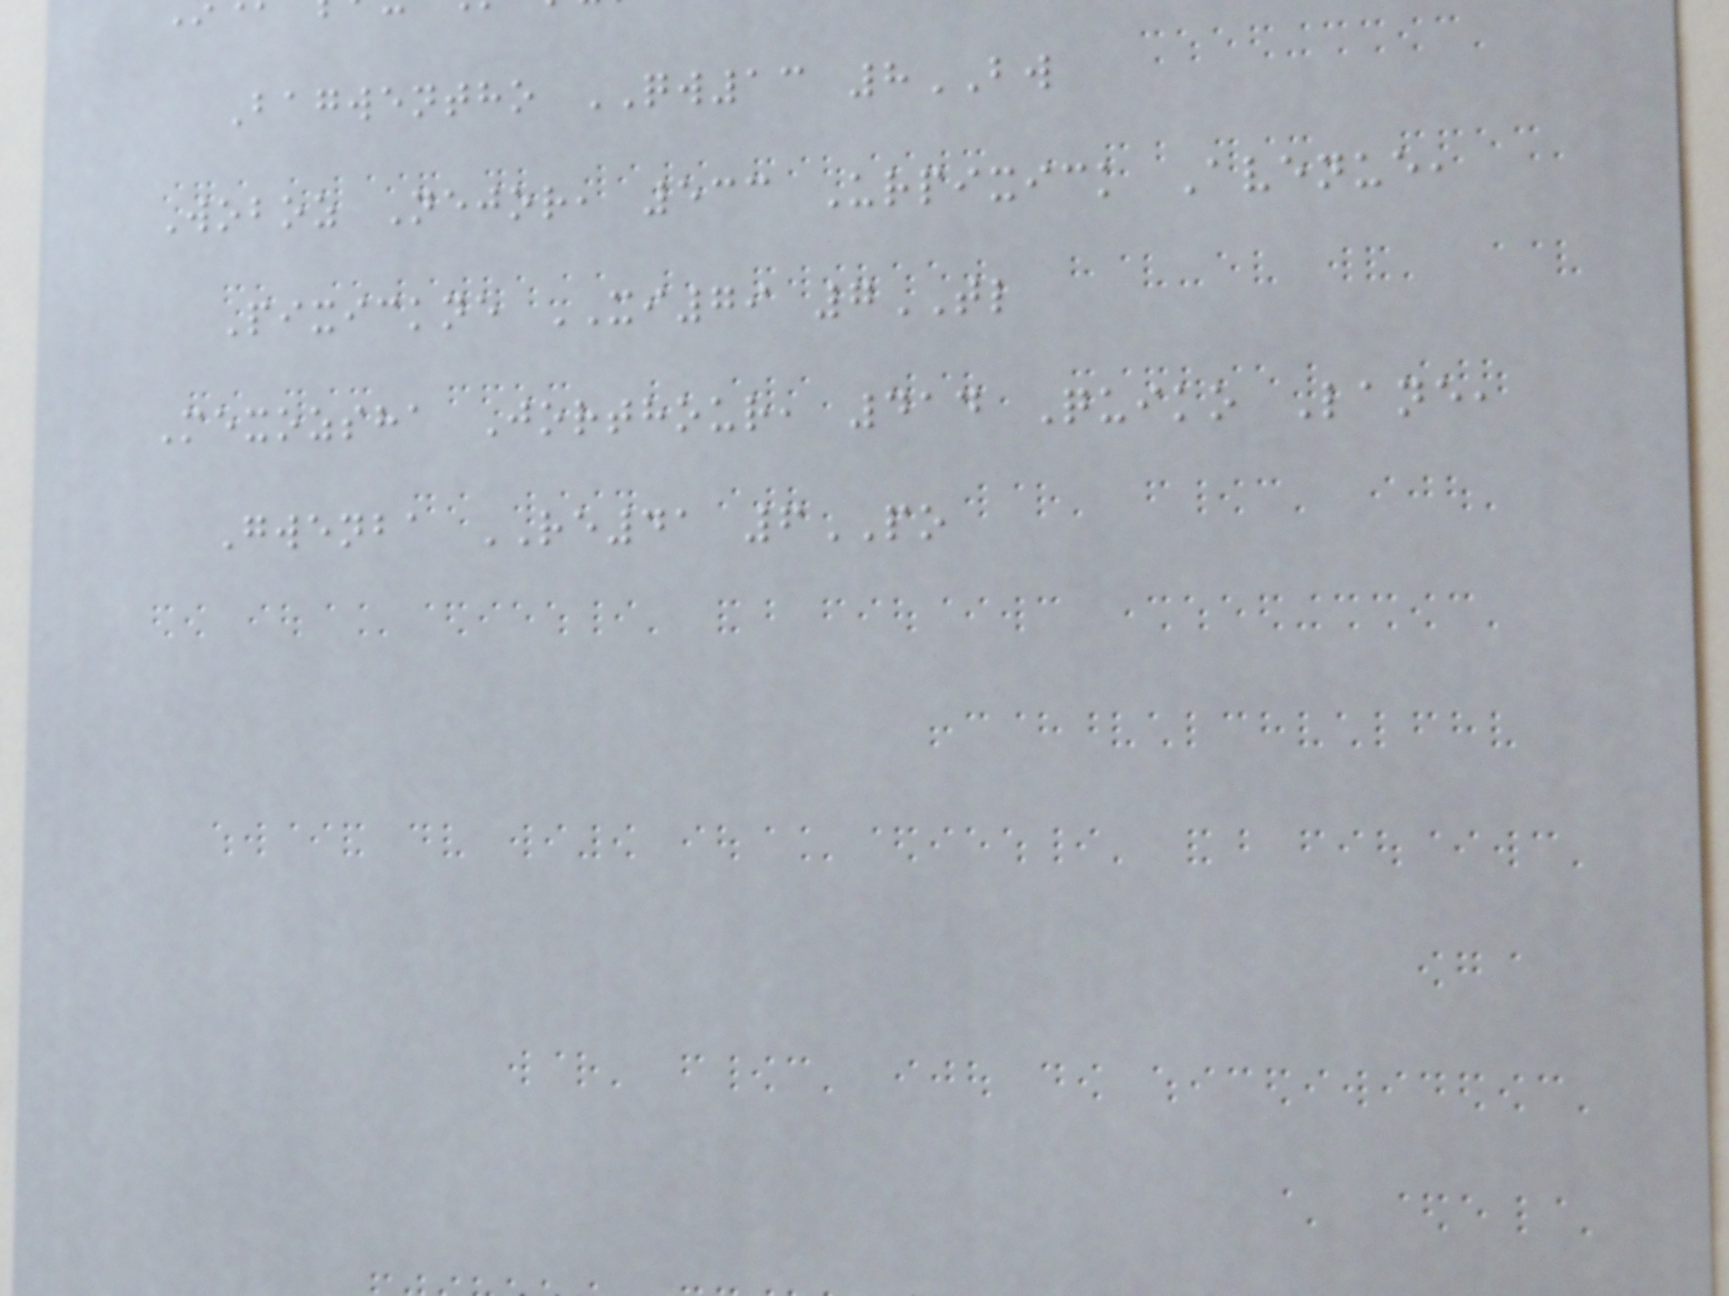Bagwentho QW13 8BW
Woboz Nejor, 533 Urpixick Avenue,
Pixickne XI79 7TL
Mexozsha Jorthour, 414 Quiko Lane,
Gwenba RE41 6PO
